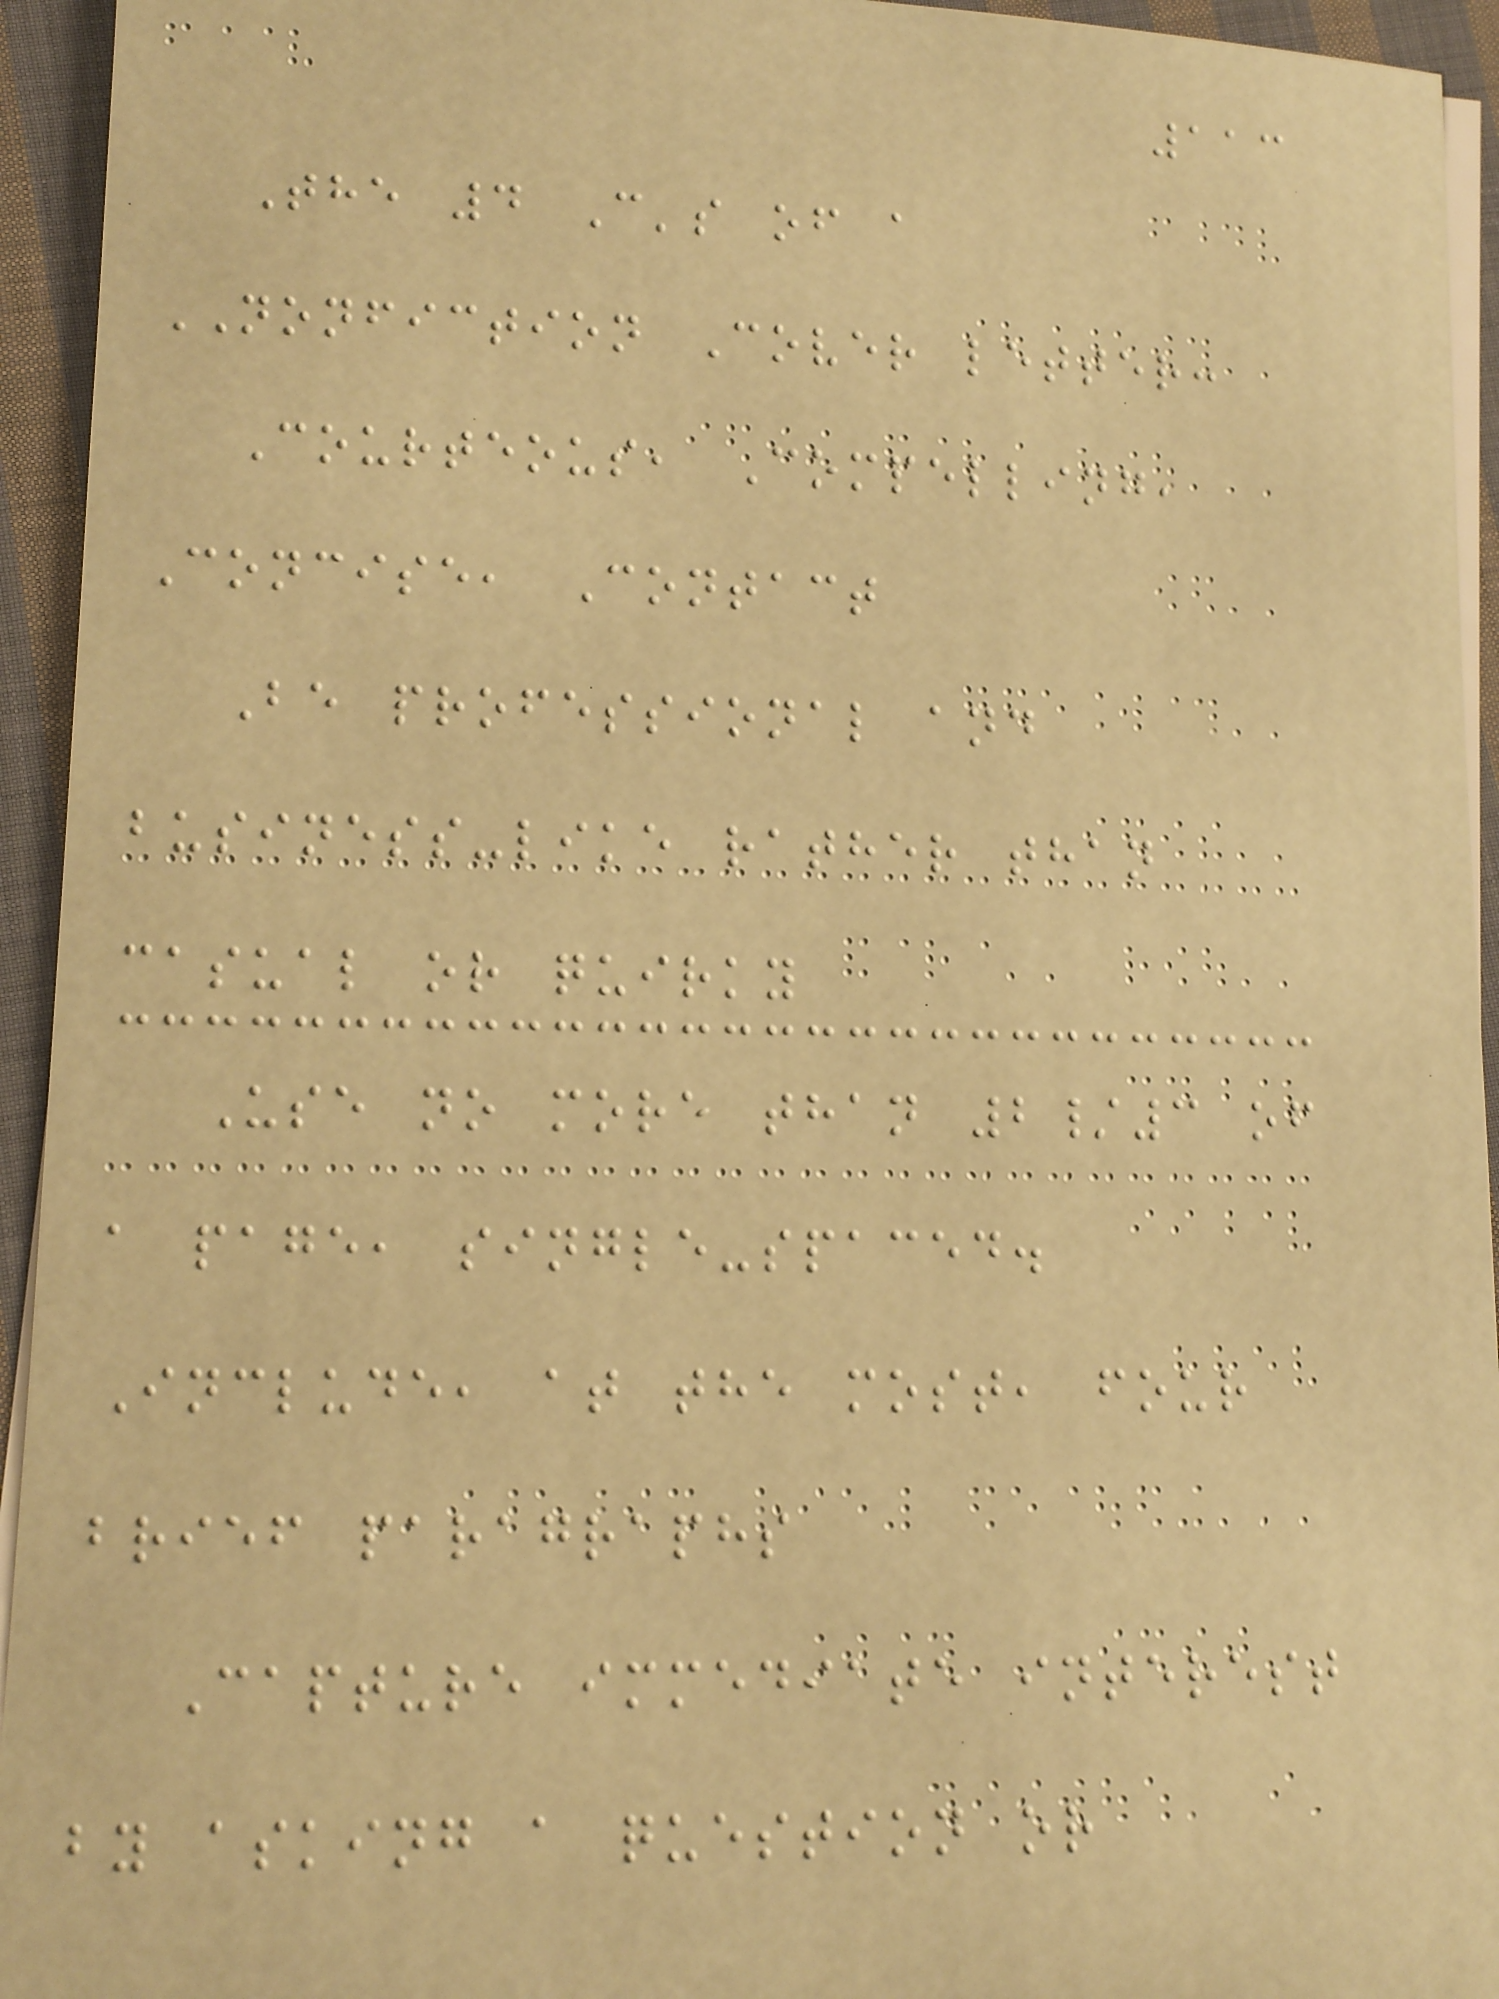113
The 4 C's of a
NONFICTION Cover letter:
Courteous, Compelling,
Concise, Contact
Be professional and
business-like rather than
casual or quirky
Use no more than 2/3 of
a page, single-spaced.
Include, at the most, four
brief paragraphs
Capture immediate interest
by asking a question or
